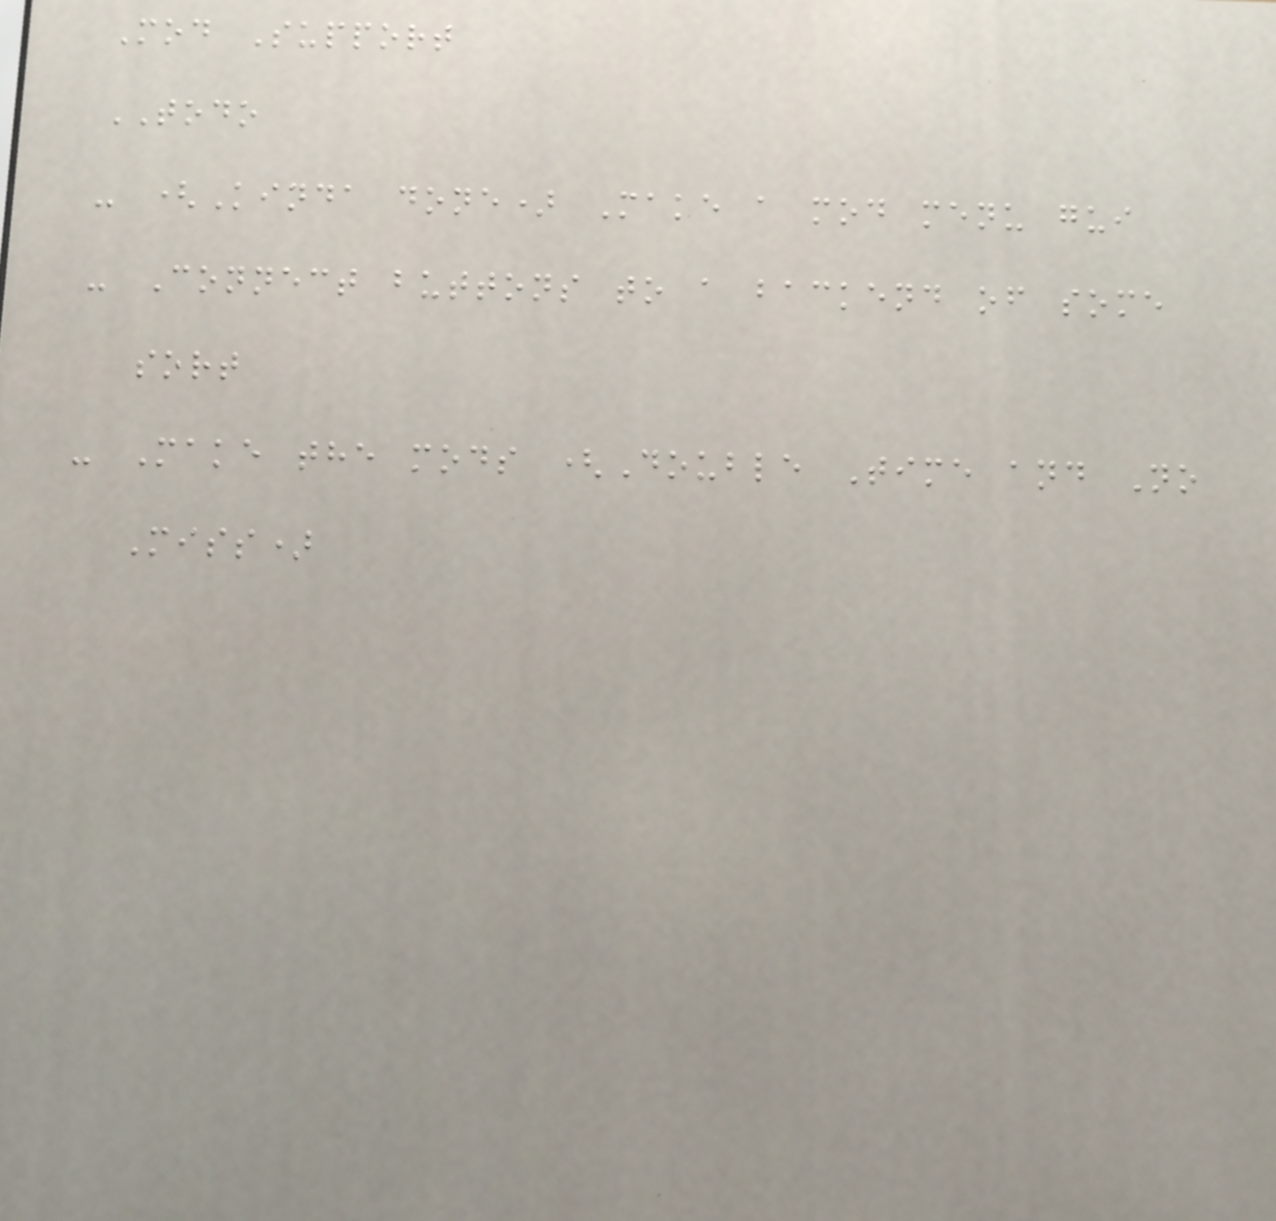Mod Support
TODO
- (Kinda done) Make a mod menu gui
- Connect buttons to a backend of some
sort
- Make the mods (Double Time and No
Miss)
